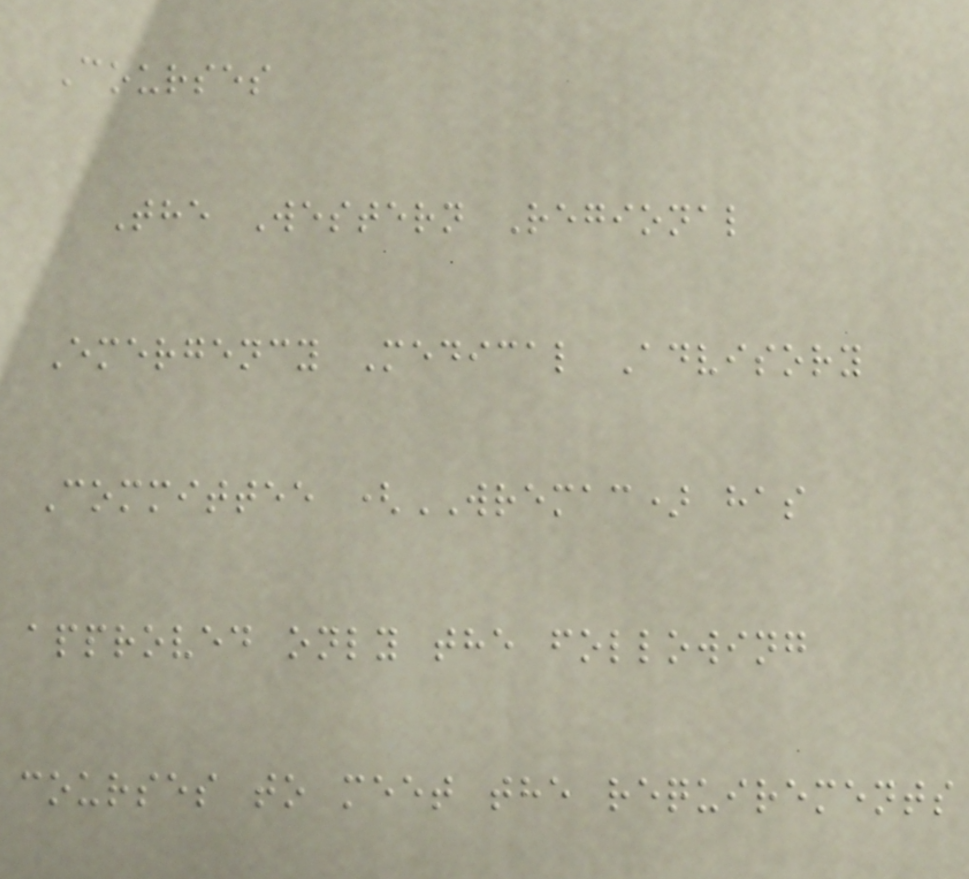Courses
The Western Regional
Emergency Medical Advisory
Committee (WREMAC) has
approved only the following
courses to meet the requirements
